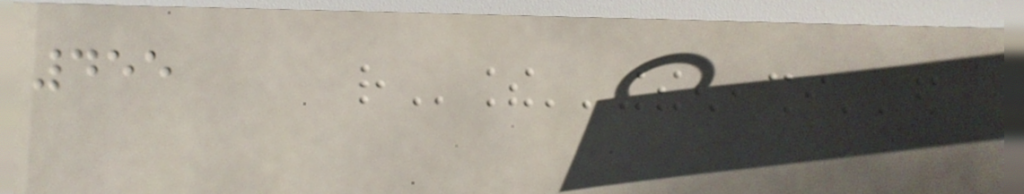455
